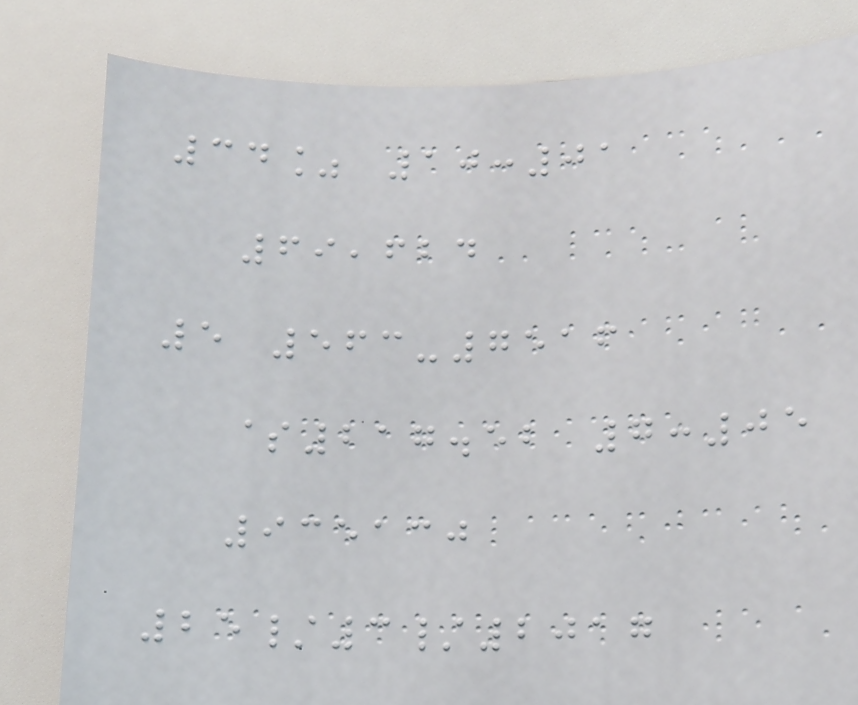34% 10:01
69,624
5 563-7516
$217.52 7:05
935130
25/3/2017
